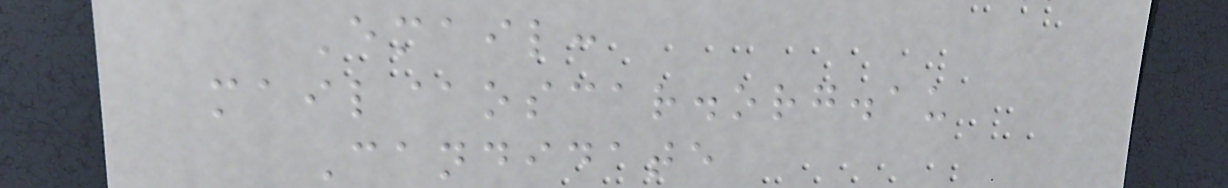Email:
mail@oscar.org.au
Candidate
